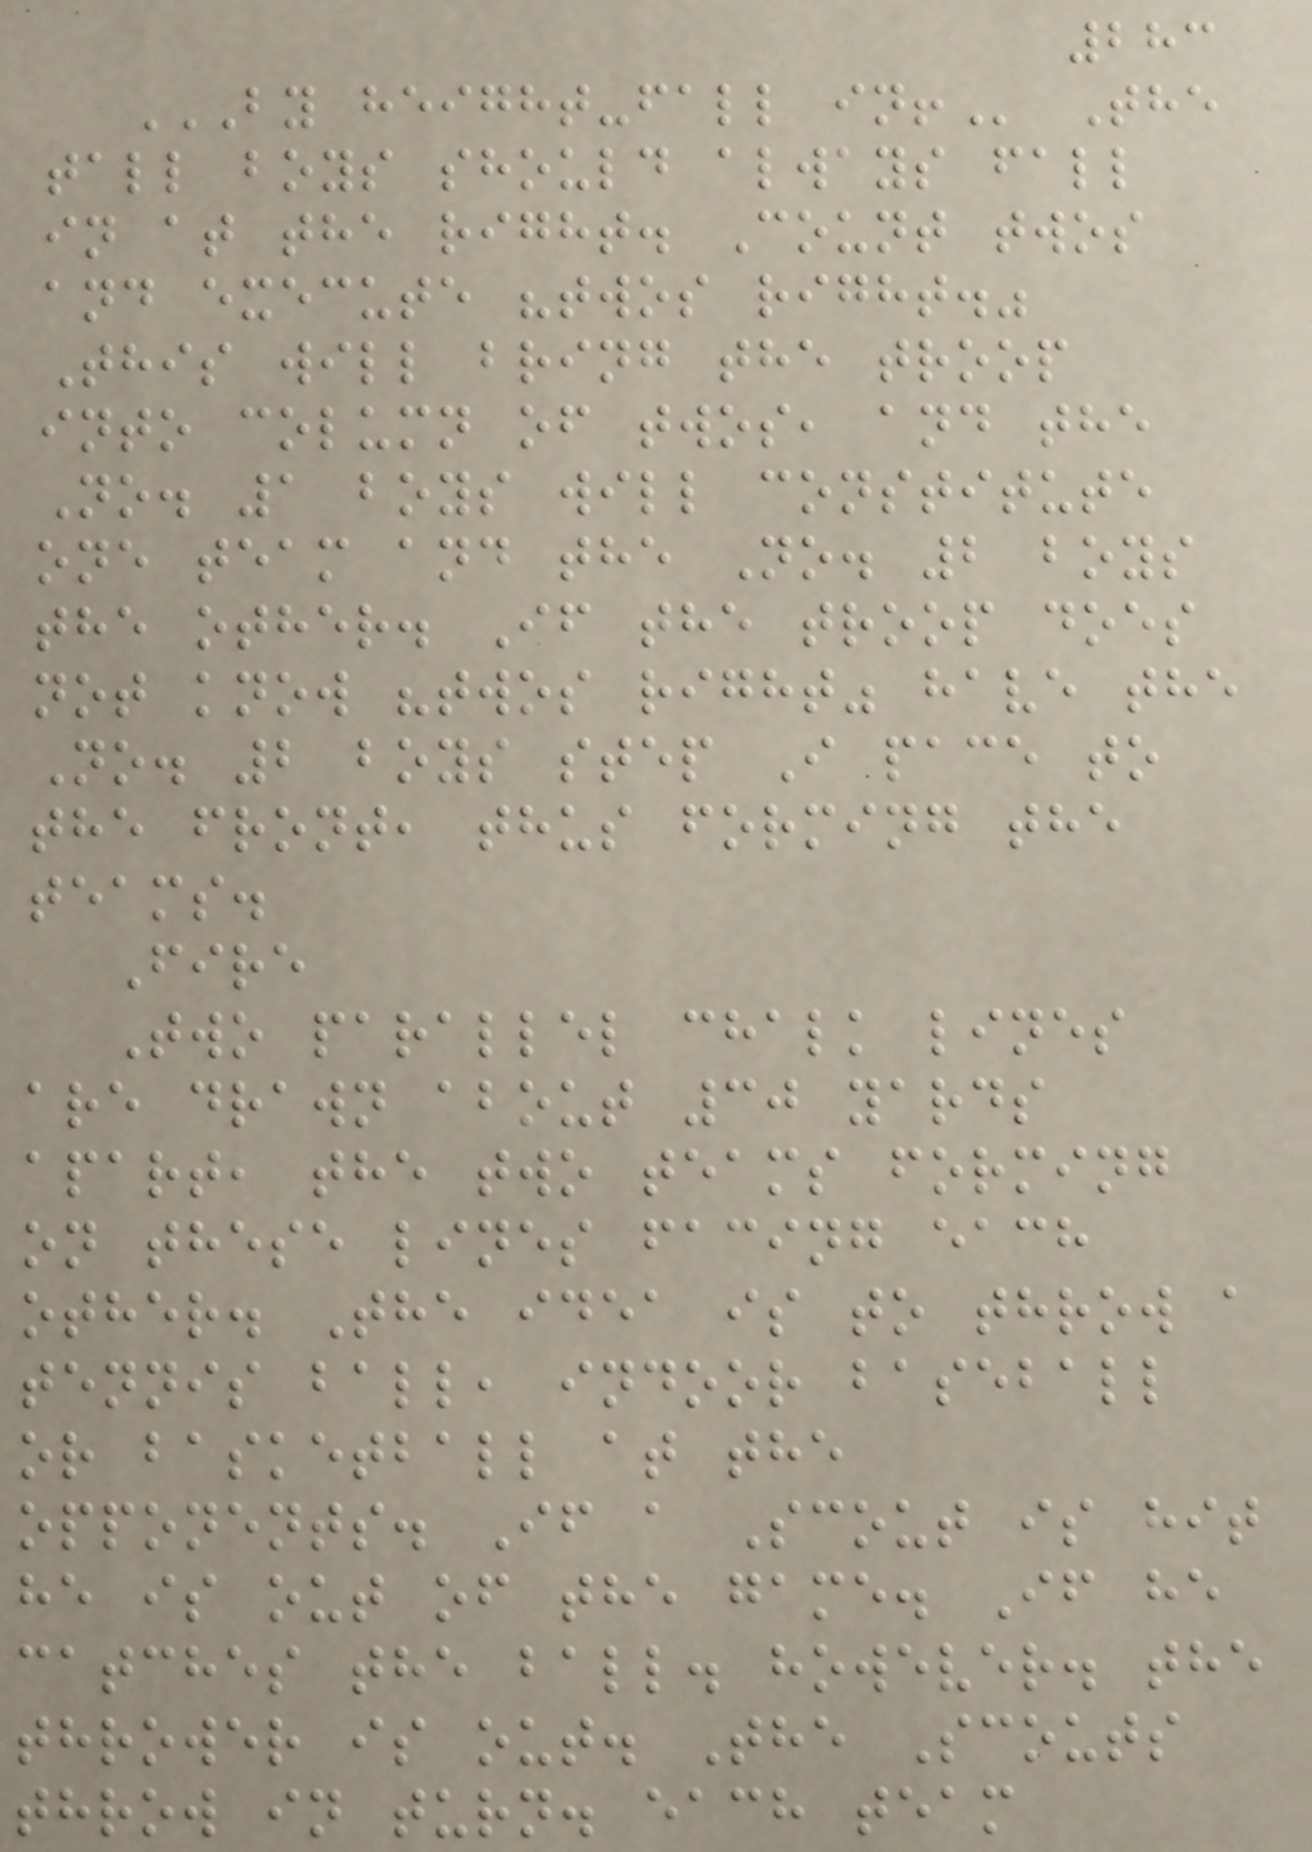283
BY HEIGHT-FALL IN! The
tall boys should always fall
in at the right. Count twos
and execute "twos right."
This will bring the troop
into column of twos, and the
No. 1 boys will constitute
one team and the No. 2 boys
the other. If the troop does
not know "twos right" have the
No. 2 boys step I pace to
the front, thus forming the
teams.
Fire
Two parallel chalk lines
are drawn about 30 yards
apart, the two teams forming
on these lines facing each
other. The idea is to throw a
tennis ball, indoor baseball
or basketball at the
opponents. If a Scout is hit
he is out of the game. If he
catches the ball. however. the
thrower is out. The Scouts
throw in turn. each team
